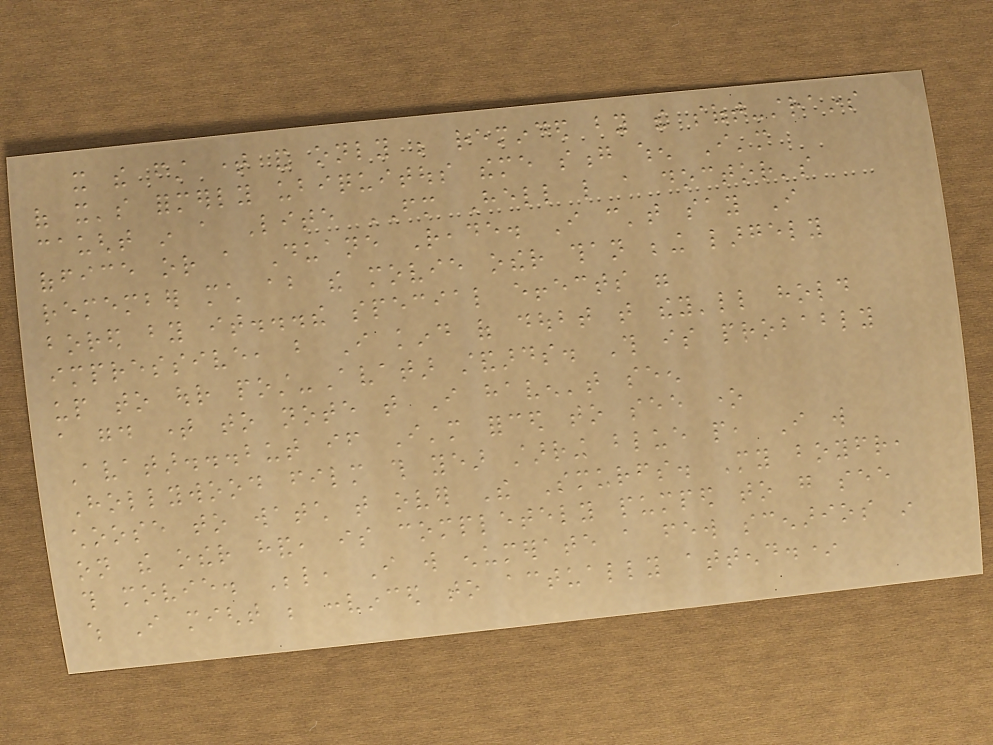it the first time and only be reminded by the soft-strains
of it's formerly ubiquitous theme song when I'm
caught in a Lite FM Hell like a doctor's
office or a Duane Reade. I can't say I
remember much about the movie other than being largely
bored by it...the special effects were
impressive, but I kind of doubt that they'll hold
up to our post-Avatar standards. This is probably
a good time to note that I haven't seen
Avatar...but if I'm forced to see one
Hollywood film this year starring blue people, I will
choose to watch that over The Smurfs. My boyfriend,
on the other hand, is completely pumped to go see
this movie. Below, I will enumerate a few scenarios in
which I might be convinced to actually attend.*
